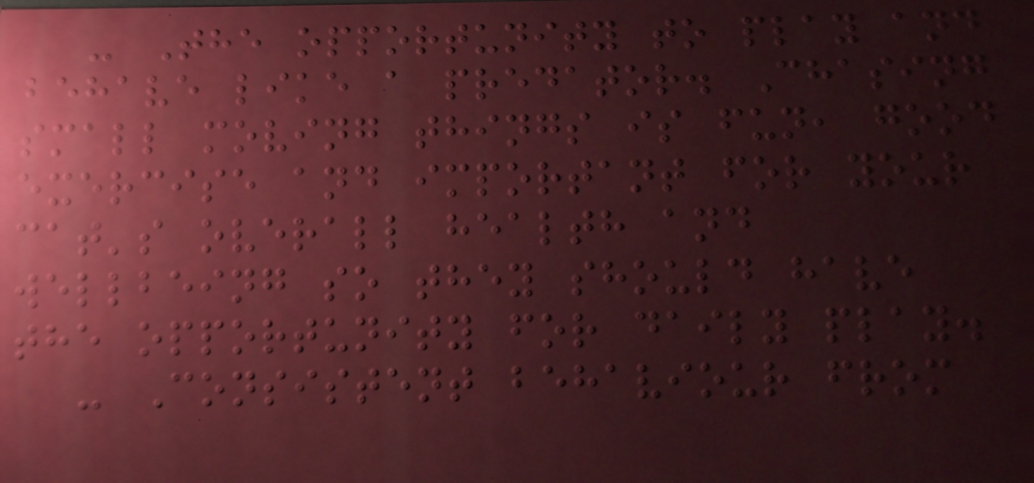- The opportunity to play and
behave like a predator. Chasing
small moving things is fun, good
exercise and important for your
cat's overall health and
wellbeing so they should have
the opportunity for daily play.
- Consistent behaviour from
